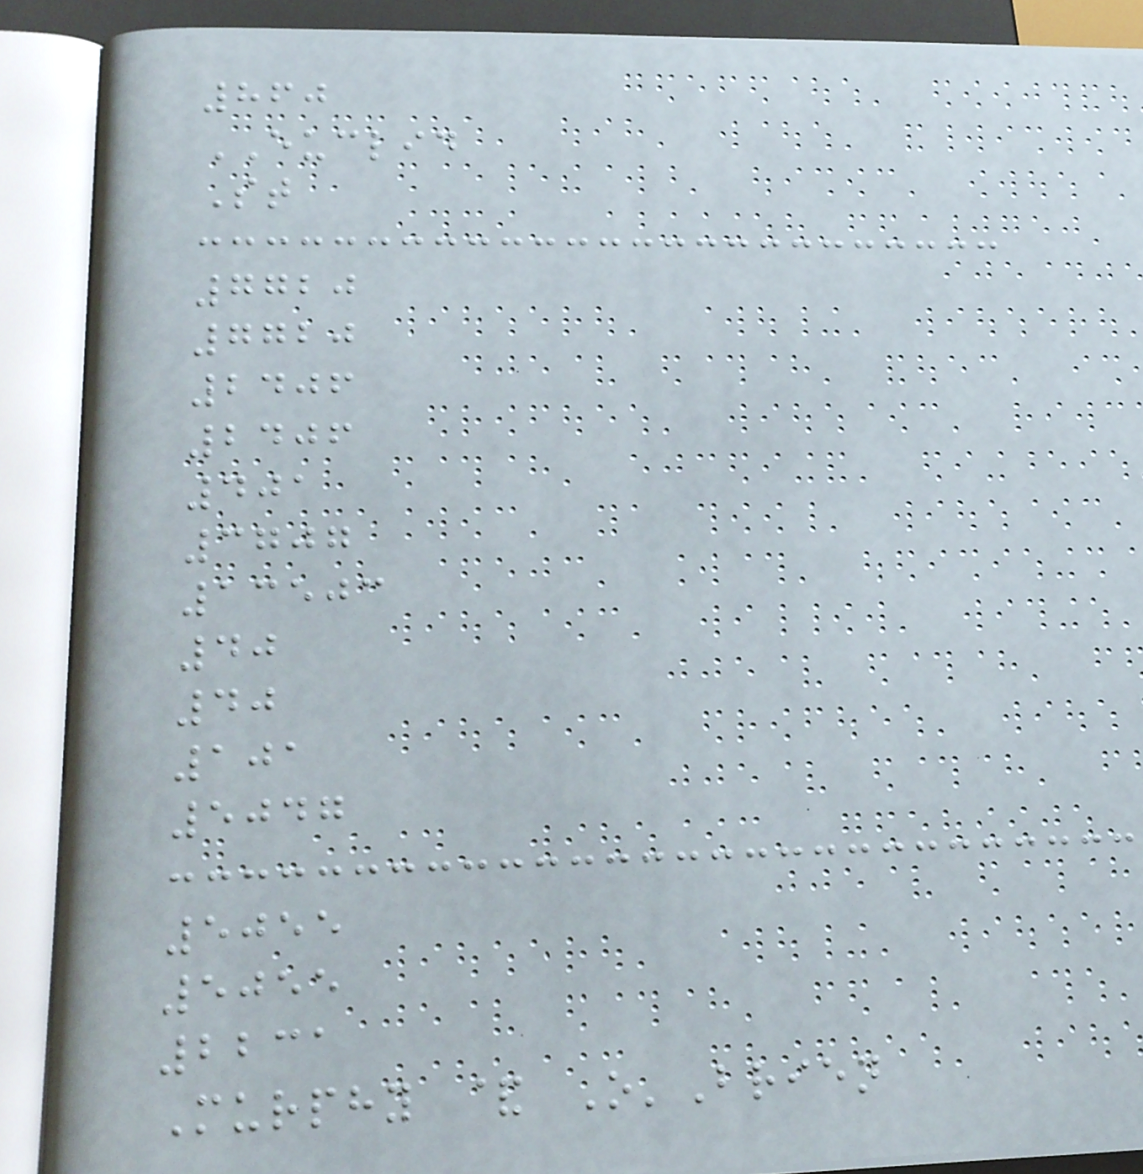860
EUCLID
St
7720
7720
2406
2406
401
3707
13503
40
40
101
5047
5055
5055
2231
Murphy & O'Brien
